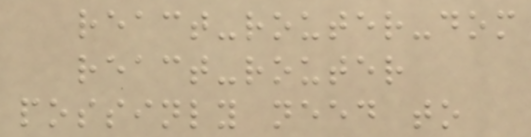react-router-dom
react-router
possinly need to
